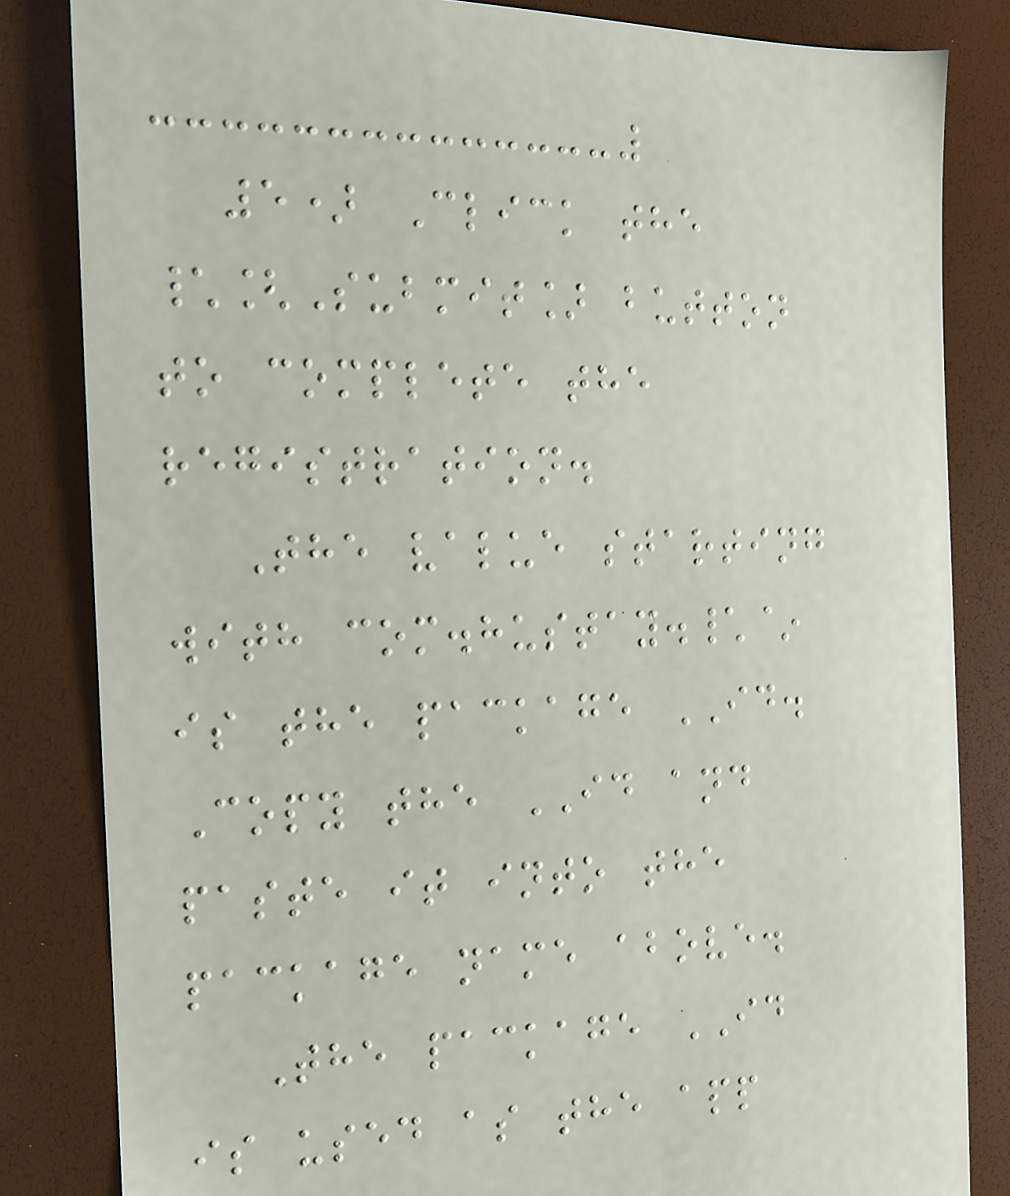5) Click the
\[Submit] button
to complete the
registration.
The value starting
with com.hustay.\~
is the package ID.
Copy the ID and
paste it into the
package name above.
The package ID
is used as the app
